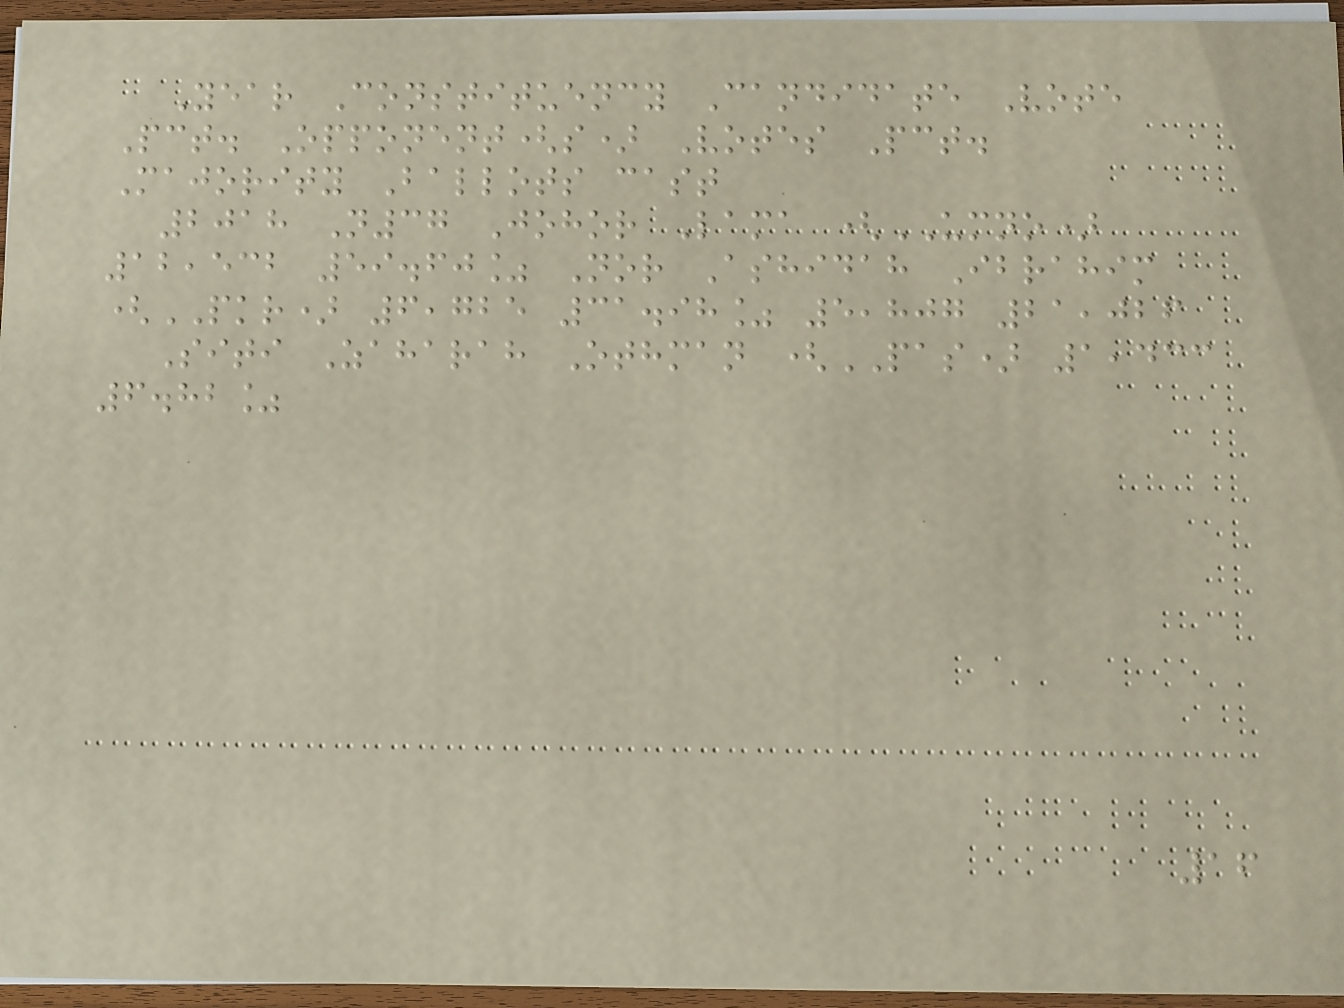Year Constituency Candidate Vote
Pct. Opponent(s) Votes Pct.
Majority Ballots cast
2018 N37 Johor Lama (UMNO)
12,532 59.60% Nor Ashidah Ibrahim
(PKR) 6,725 31.98% 5,807 21,026
Siti Zaharah Othman (PAS) 1,433
6.82%
16
